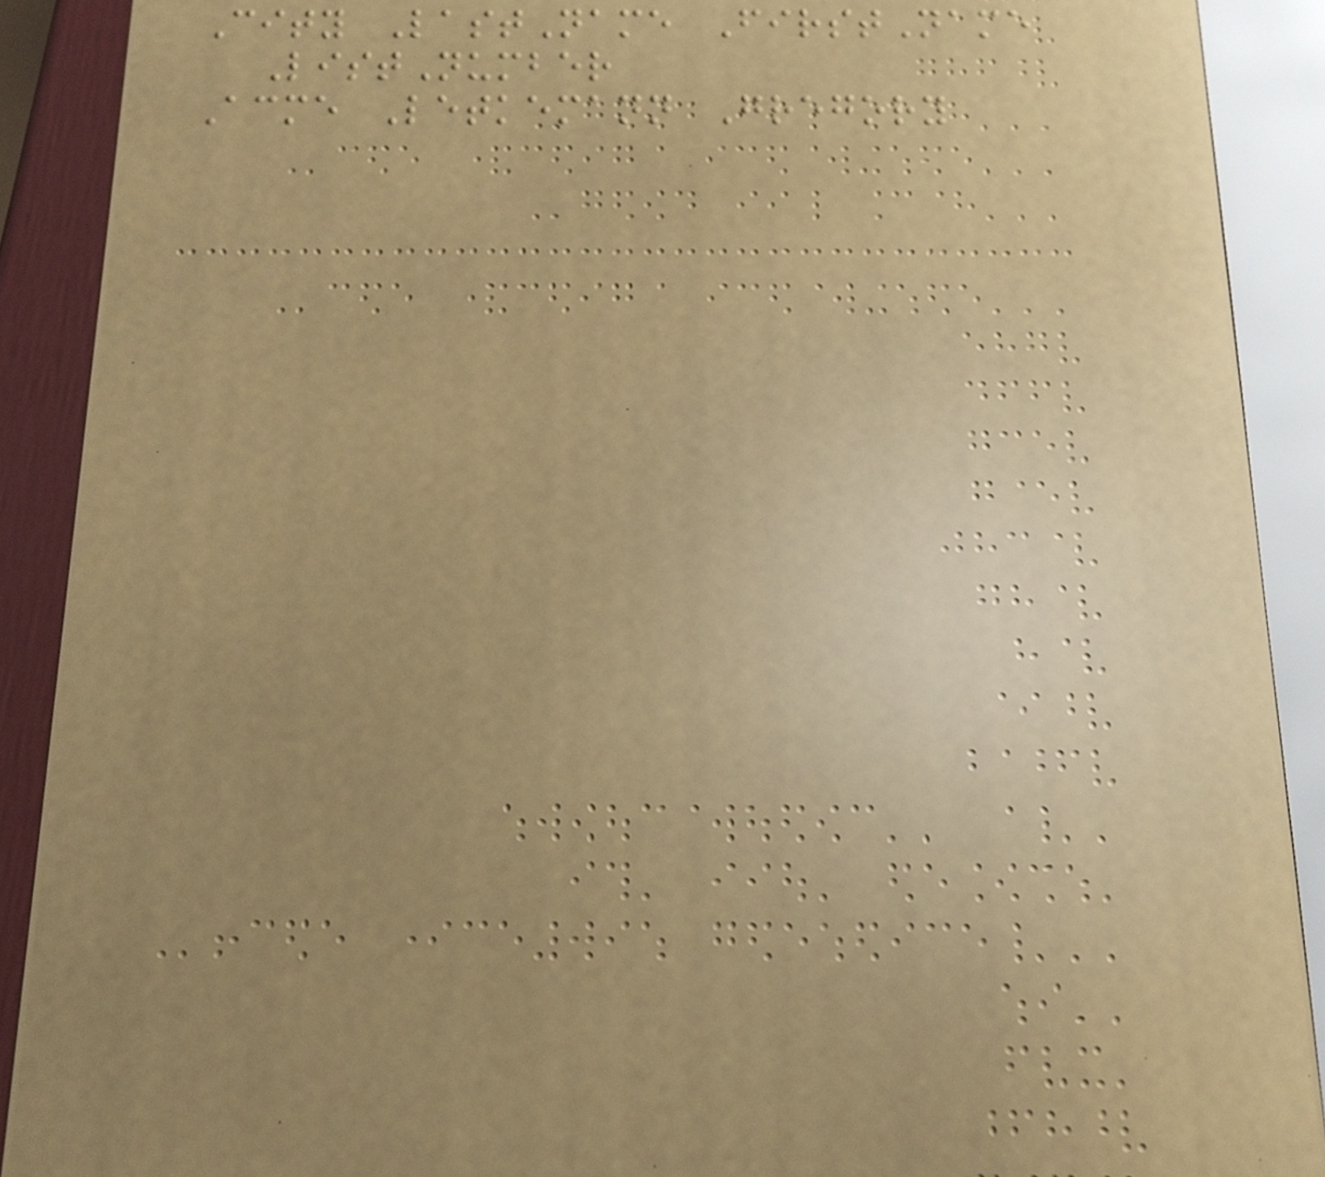City LastName FirstName
ListNumber
Acme Letkemann Gregory
